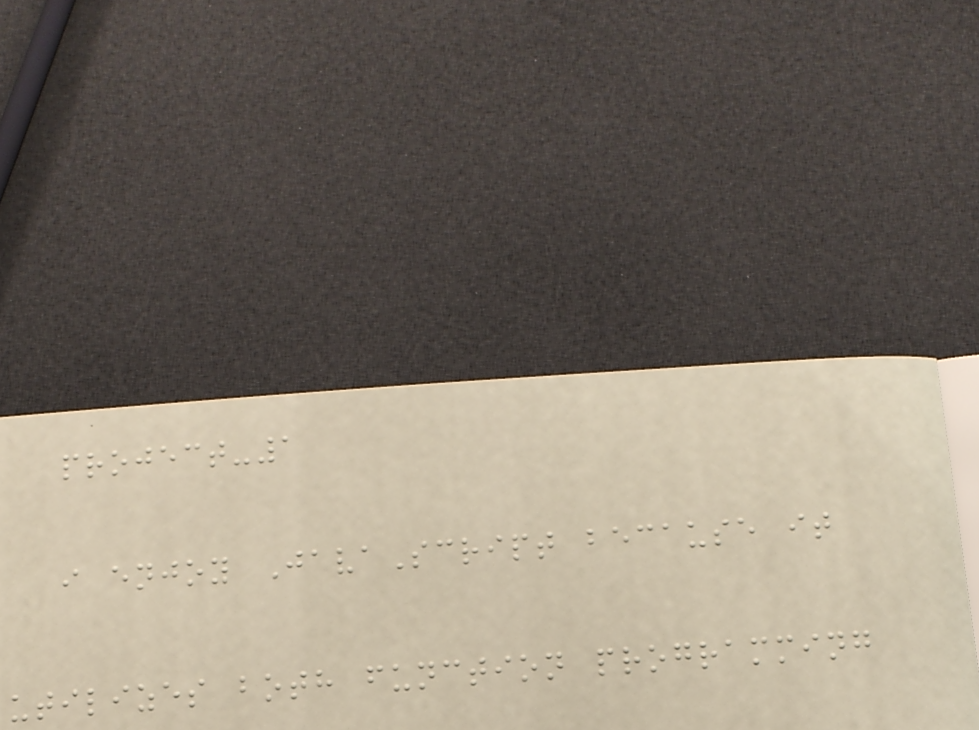project-1
i enjoy JavaScript because it
utilizes both function programming
